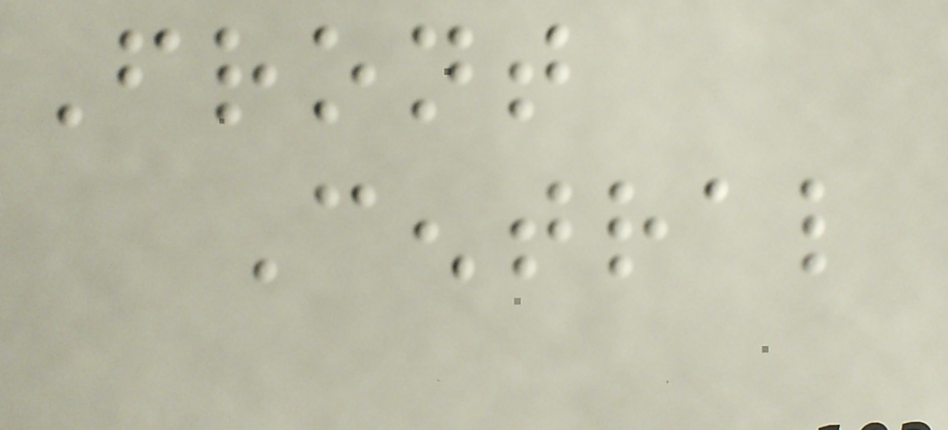Front
Central
